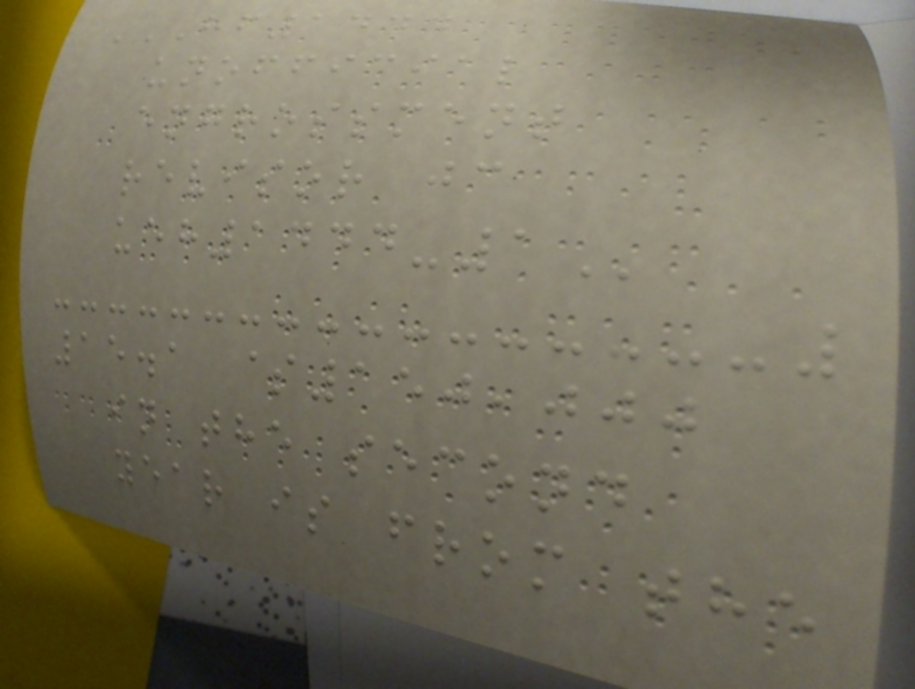HF1444
UNOFFICIAL
ENGROSSMENT
REVISOR JC
UEH1444-1
15.1 $150,000
in the second
year is from the
